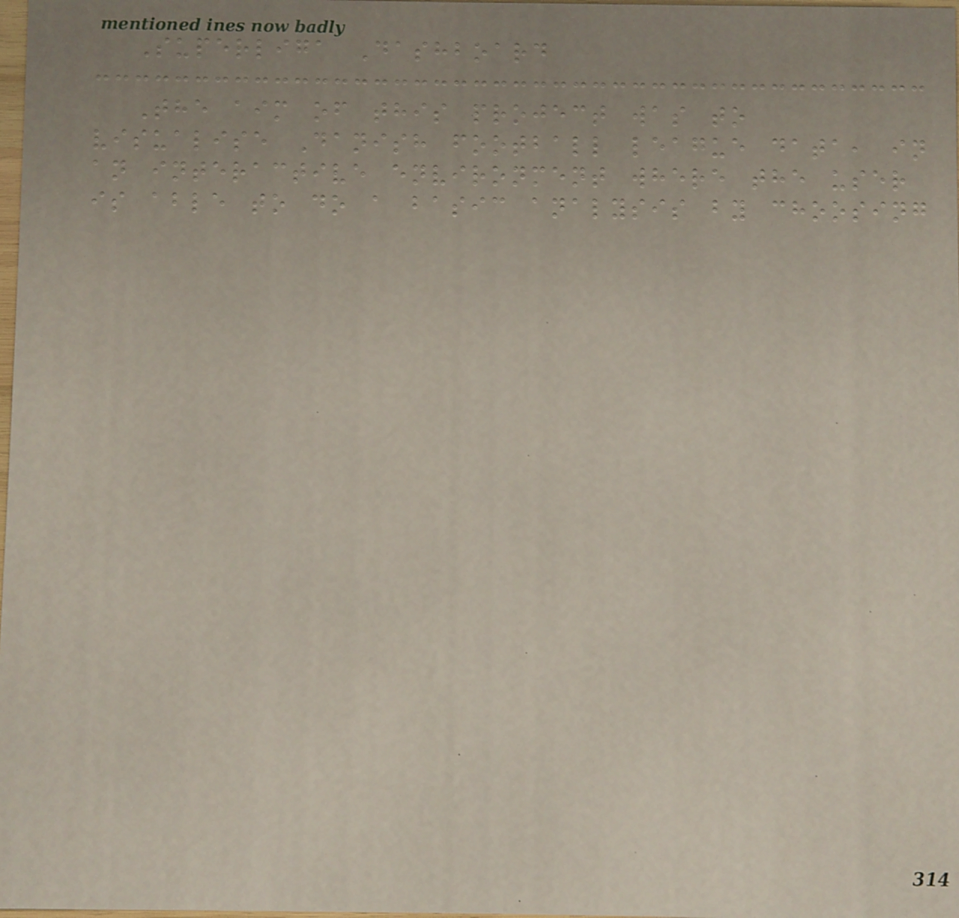Superliga Dashboard
The aim of this project was to
visualise Danish football league data, in
an interactive environment where the user
is able to do a basic analysis by choosing
